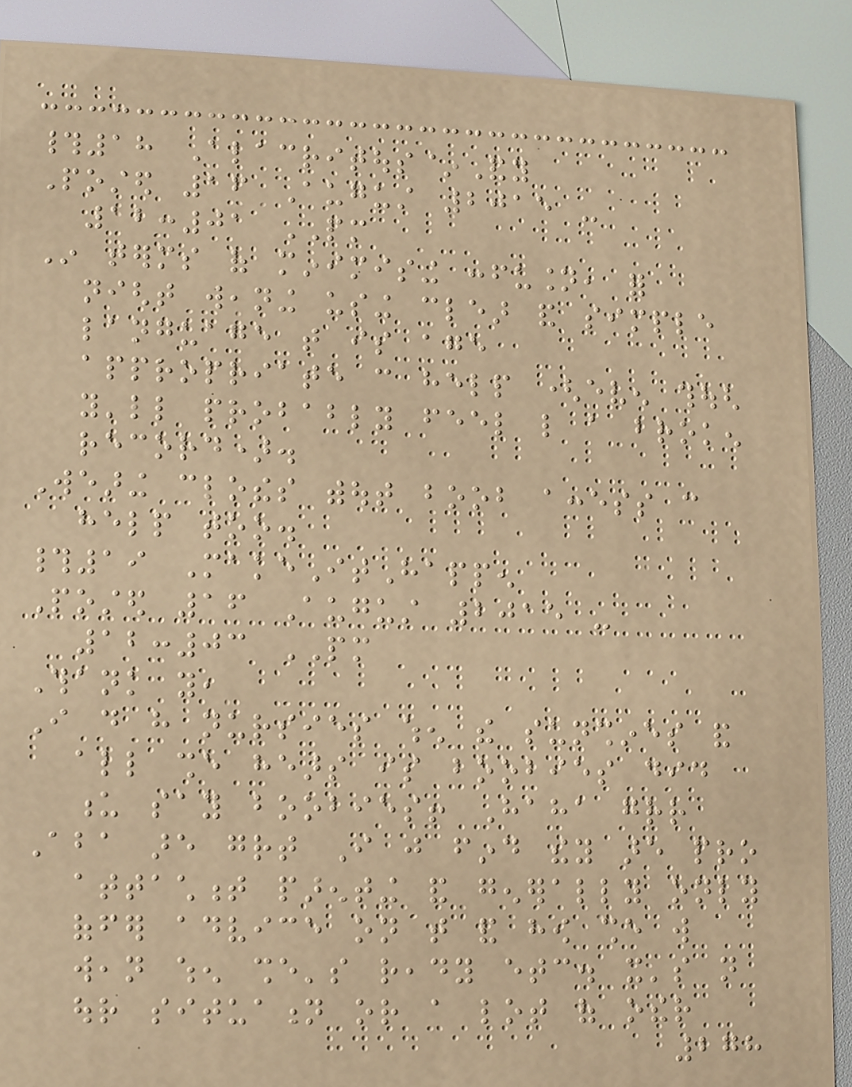#18 Alacritous~Andy
Posted 16 August 2015 -
12:01 PM
In terms of minimising confusion, for
night weaning using clear and simple
language that is age
appropriate can help (even though
you'll probably feel like a broken
record).
Wearing clothes without boob access can
help too.
#19 MakeItHappen
Posted 16 August 2015 -
12:03 PM
Thank you,
I do have nursies when the sunshines and
all she hears is boobies did
u say boobies! Haha grr
Aba are great I just find they are pro
attachment parenting and generally only
offer advice on that and how she will
wean when she's ready etc. it's not
our situation or a lot of other
278
